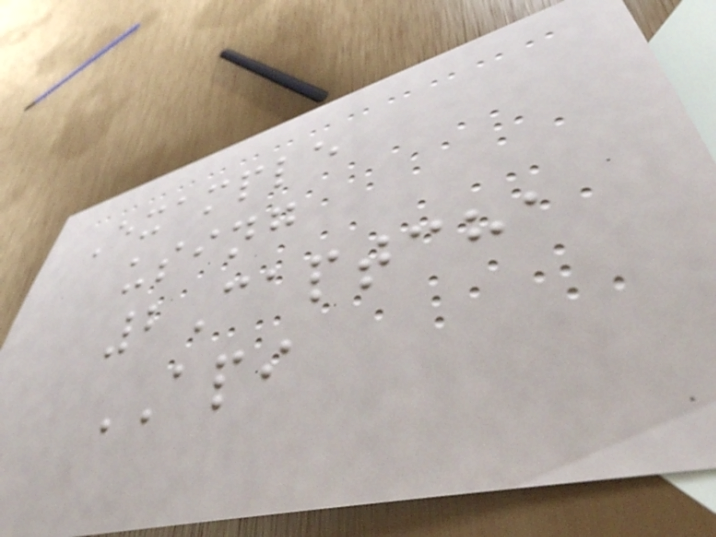Example
using
2Captcha
API
